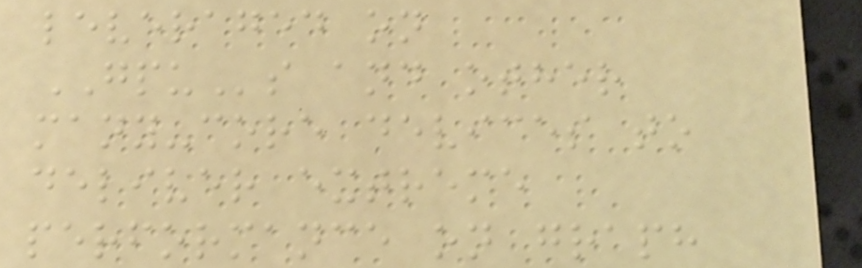leveraged on
GPUs and other
many-core devices to
deliver extreme
performance on graph
